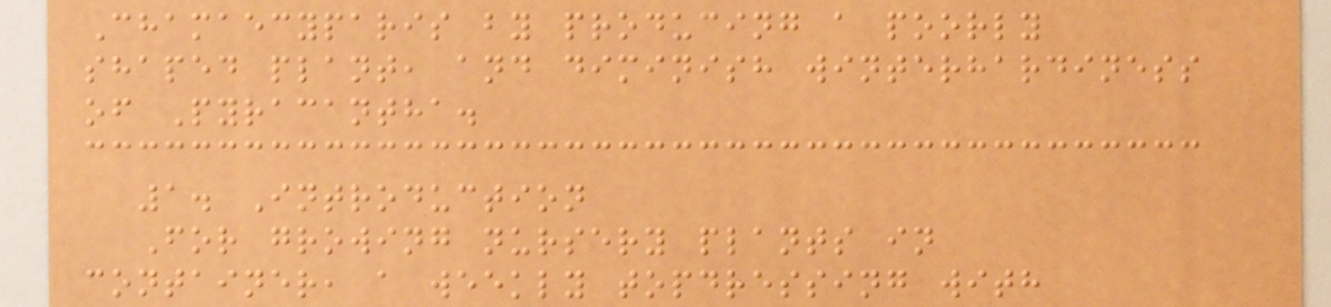Chamaecyparis by producing a poorly
shaped plant, and diminish winterhardiness
of Pyracantha.
1. Introduction
For growing nursery plants in
container, a weekly topdressing with
